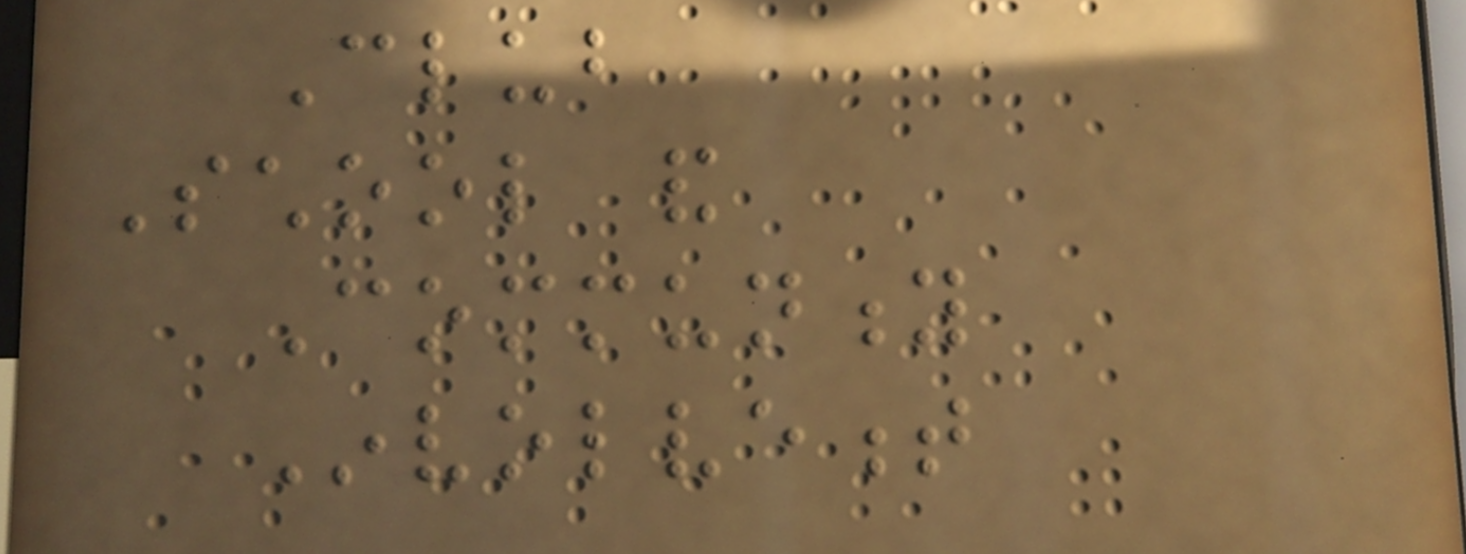Club
School and
Community
Involvement
